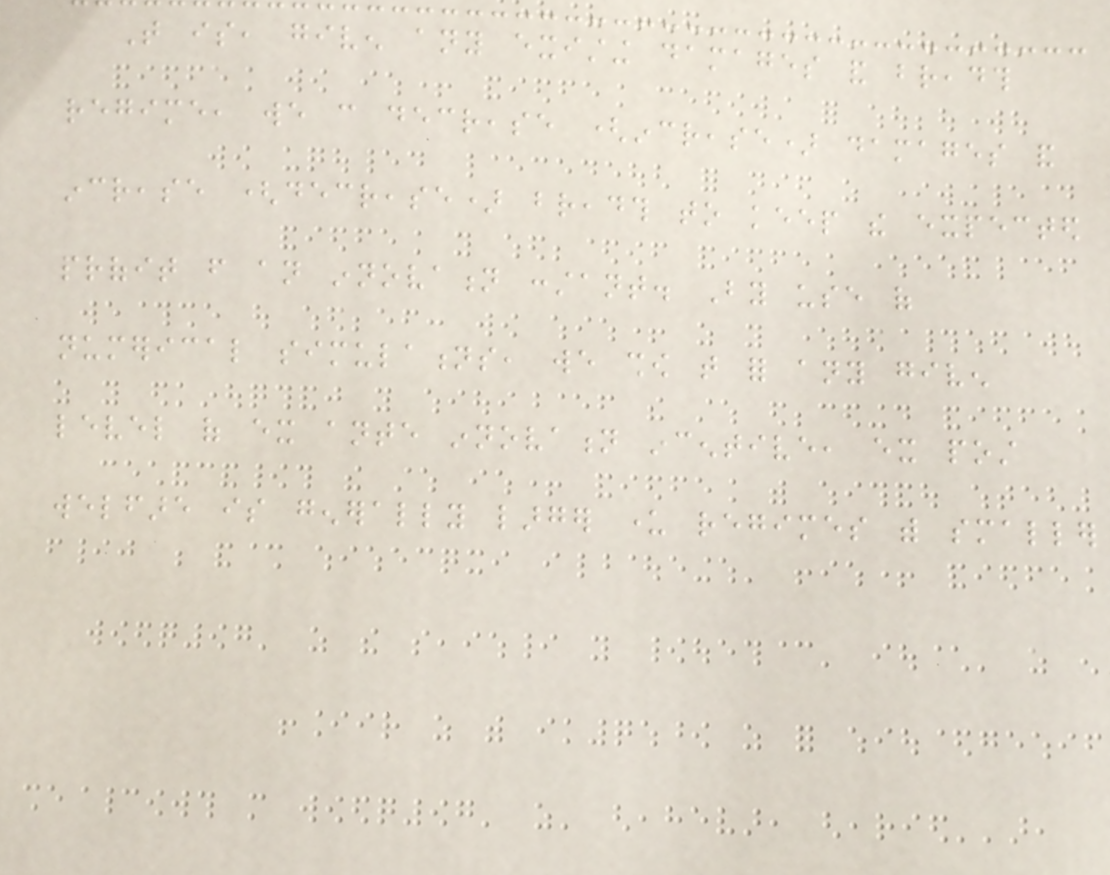That is, given any existing damages and breadth
regime, we can decrease (increase) damages and
increase (decrease) breadth to keep the expected
profit from an innovation constant. By use of
numerical simulations, we show that for any given
level of ex ante innovation incentive, ex post
welfare is generally larger under regimes with smaller
